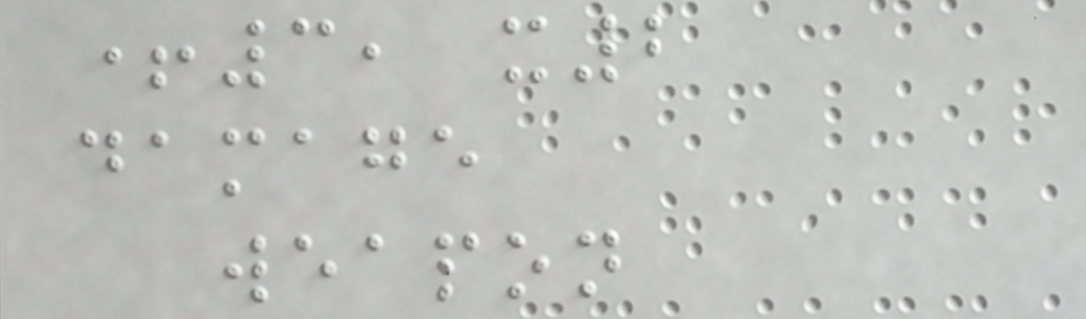+3, x2
damage
weapon
